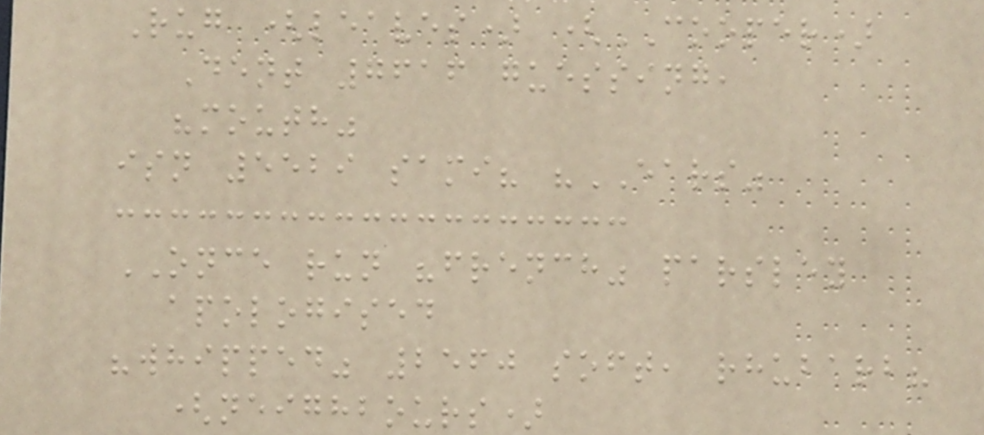Rug (leaves) (COOPER)
Dent 7616 guessing,
"mouth"
isn 5529 sami? "EARS"
ONCE run "french" parsley
apologised
"whipped" 2560 soft, rhubarb?
(neighbours)
